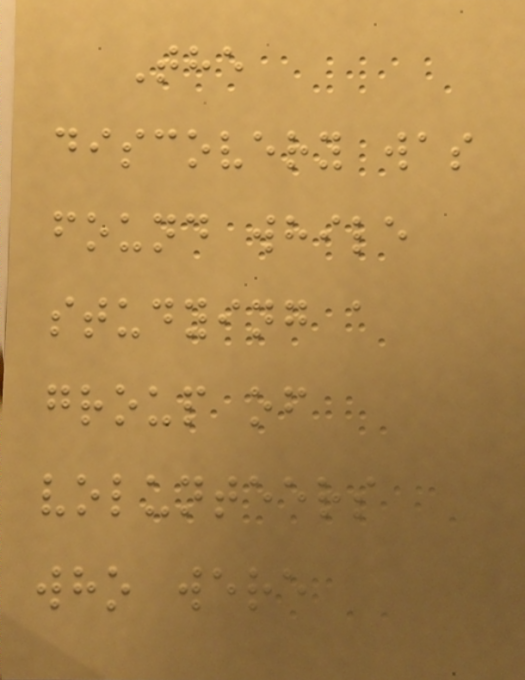The
discovery was
found while
studying a
group of
volunteers
who were
